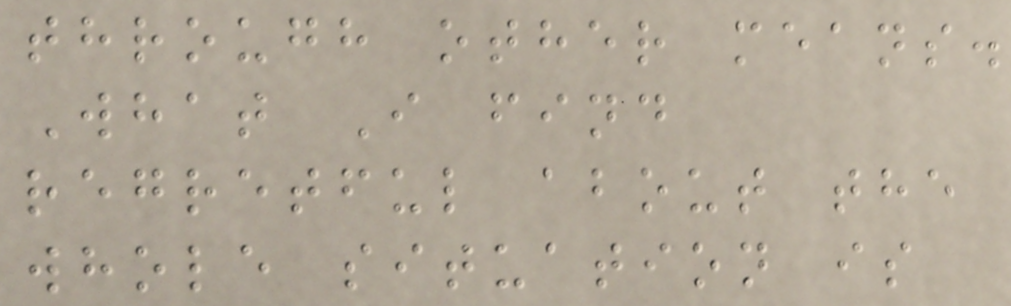through other means.
What I find
regretful about the
whole situation is
